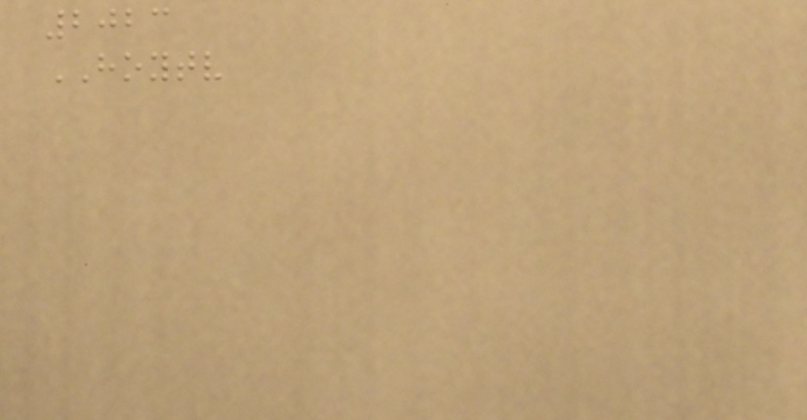2023
HOYTV
